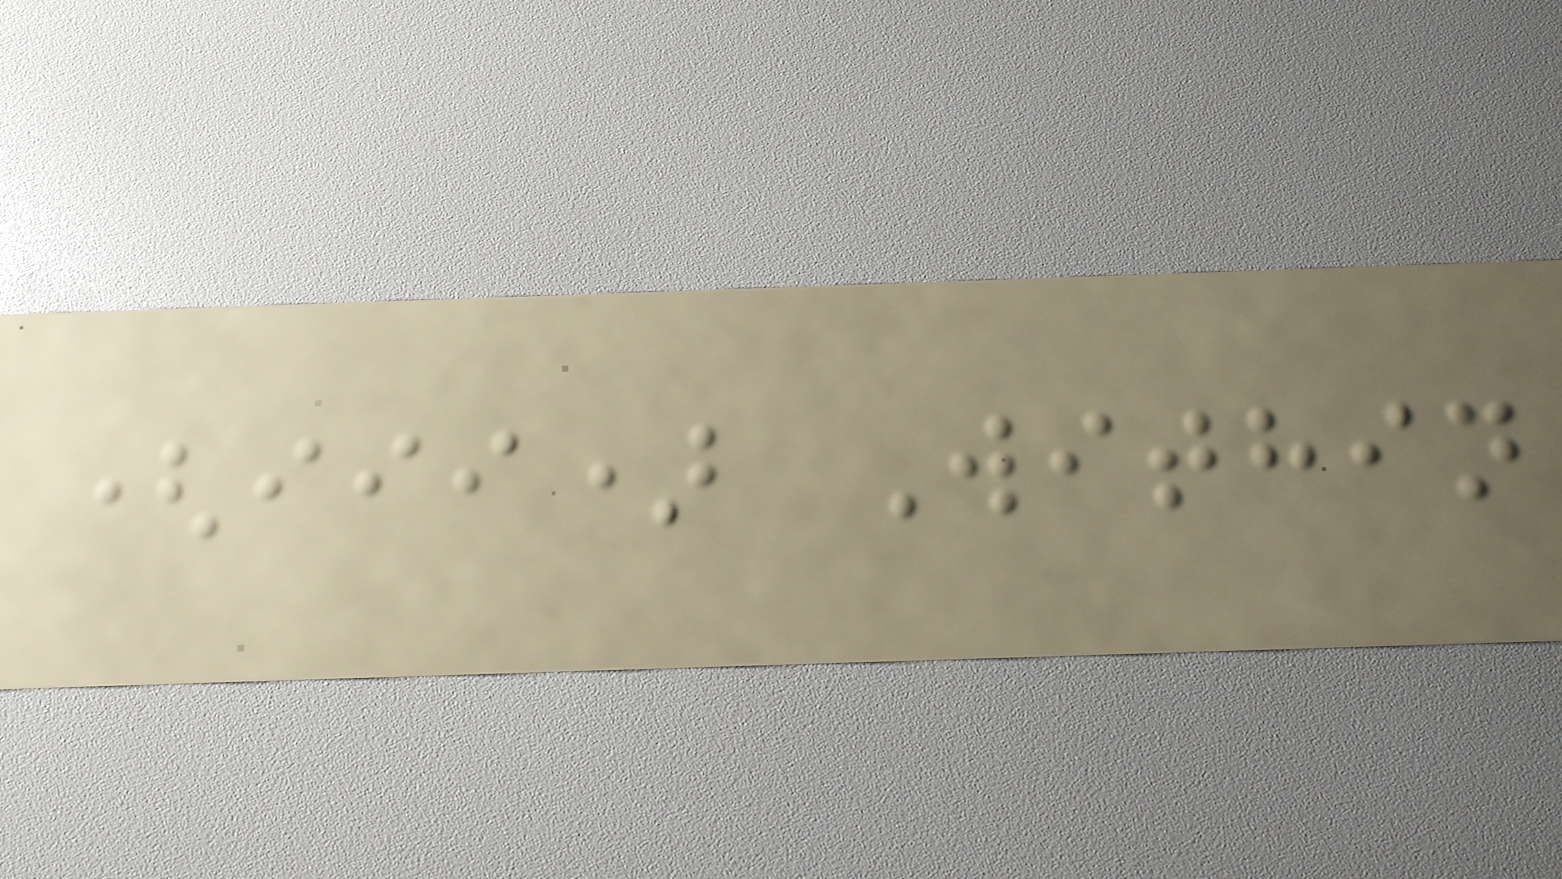(iii) Within
